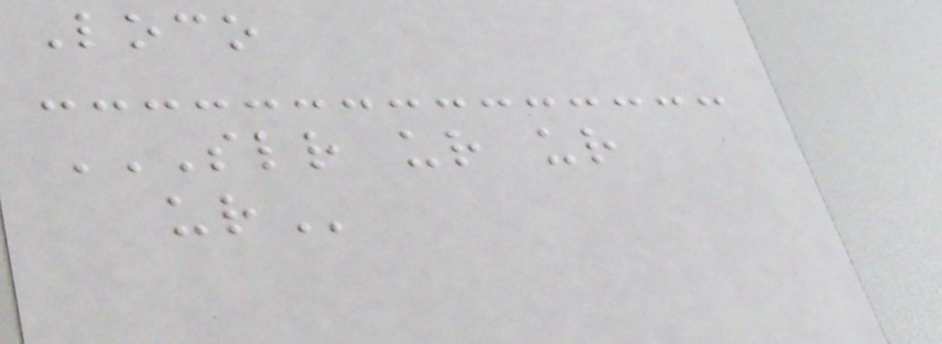Loco
SLR UR UR
UR
